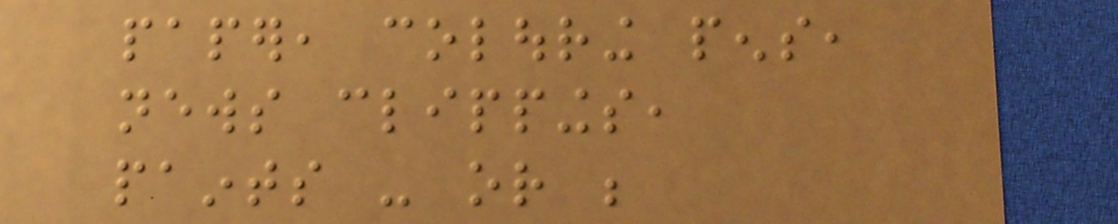paper, colouring pens,
news clippings,
paints - or be
